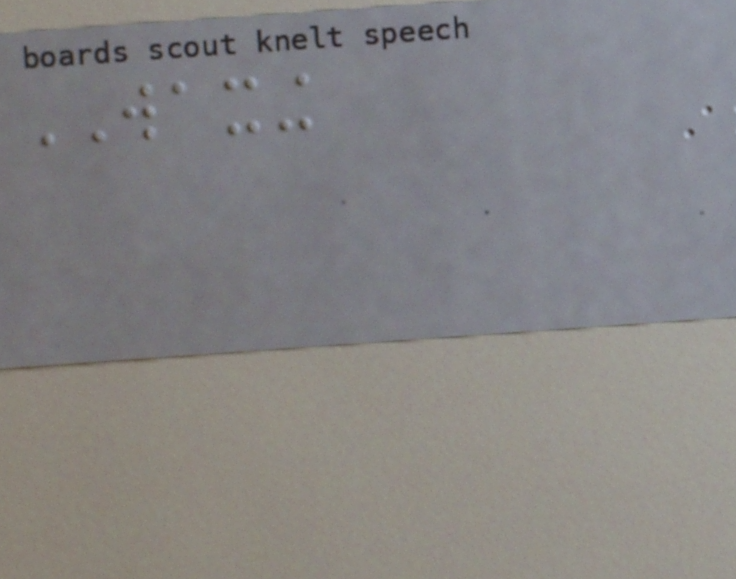WAXING
